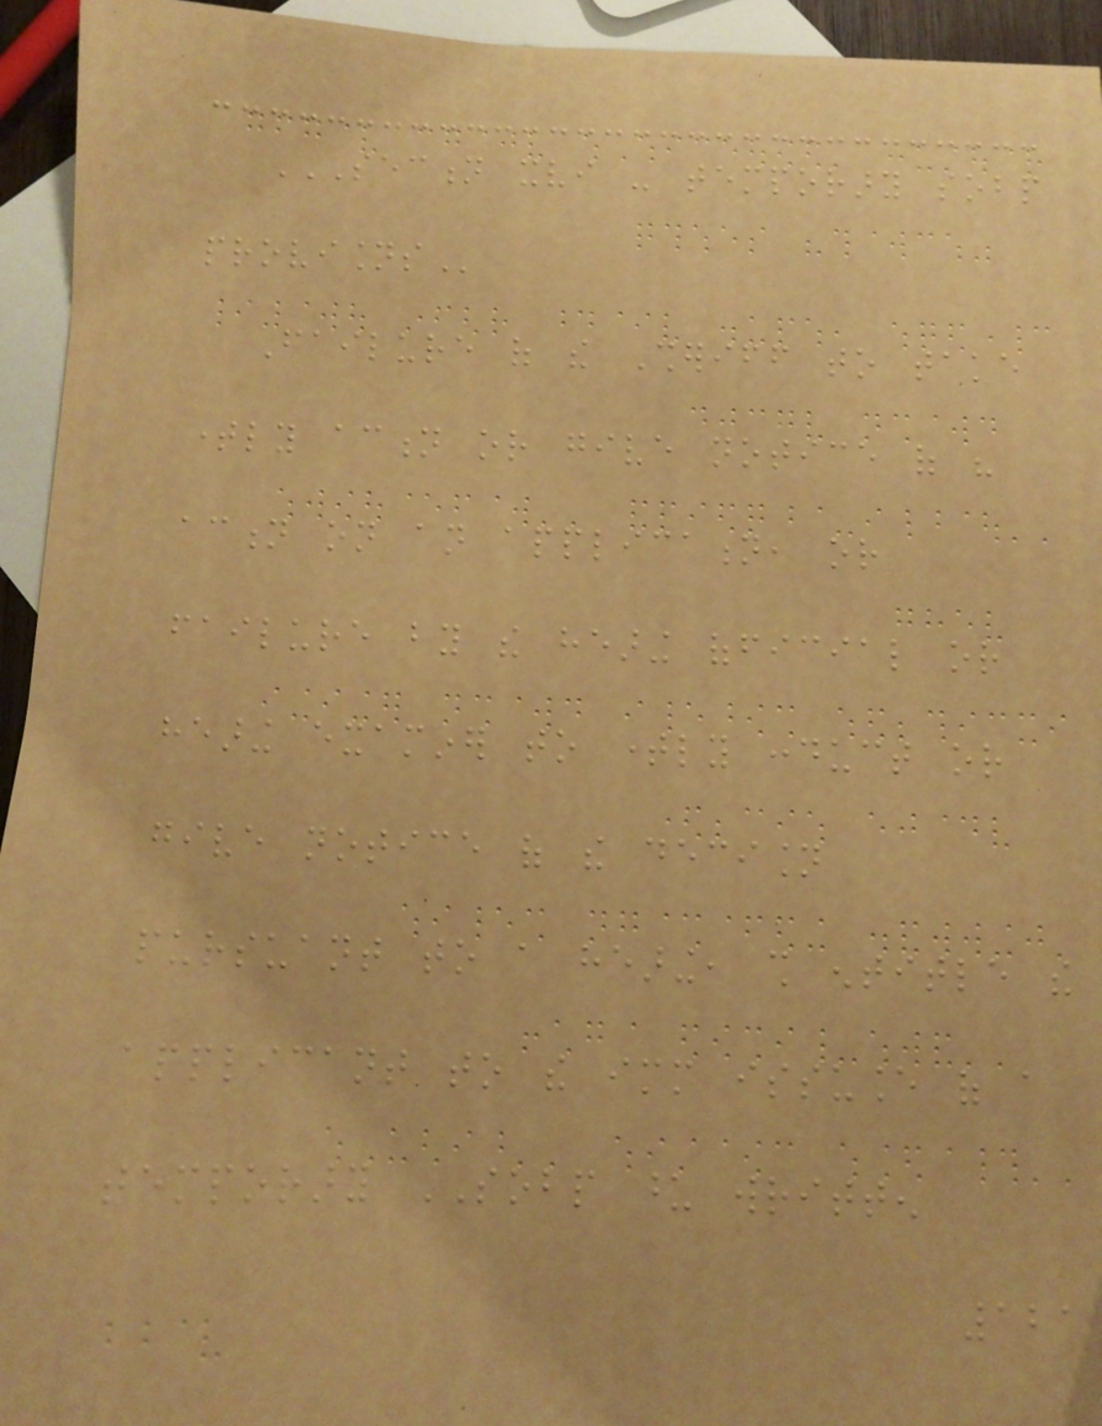SECTION XVI - TEMPORARY SOBP
PROVISIONS
Failure of the Sheriff to take
timely action or give notice of his
action on an application, or
failure by the hearing official or
hearing examiner to timely conduct or
give notice of the decision
pursuant to a hearing, shall entitle the
applicant to the immediate issuance of a
temporary SOBP upon written
121
